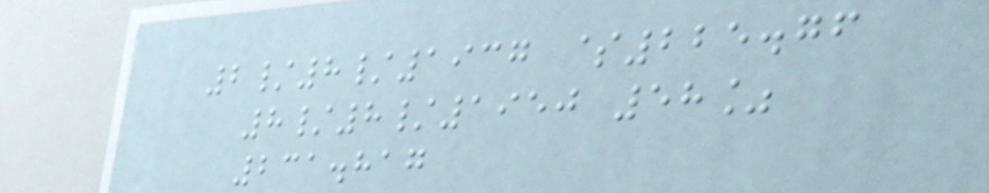2/8/1937 $225.76
8/8/1950 58%
231.817
